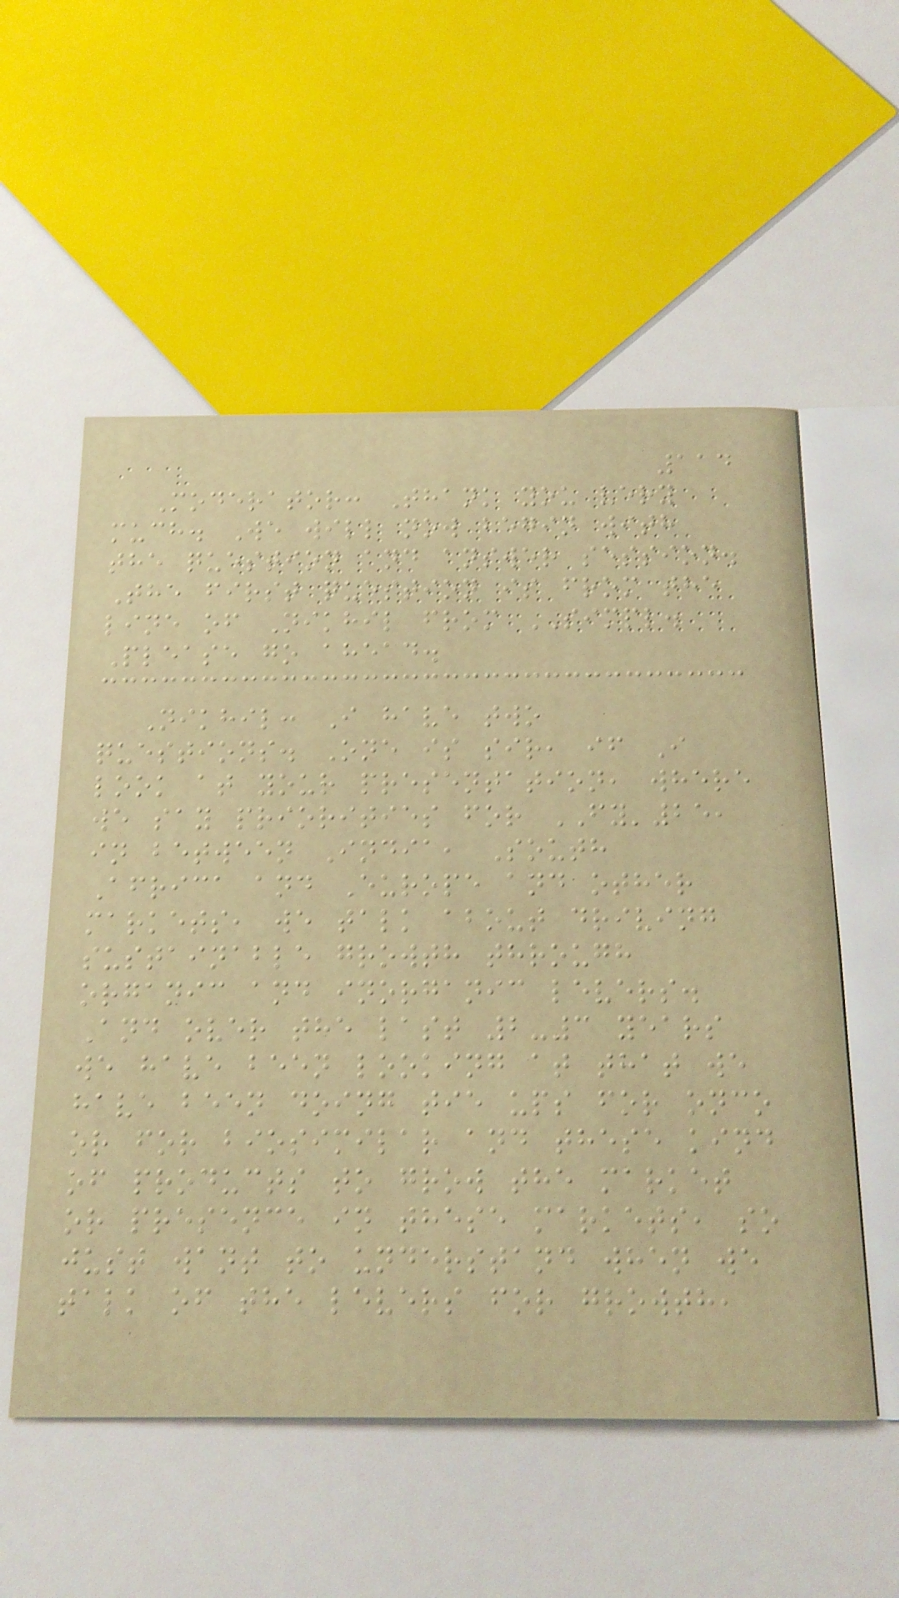114
Moderator: Thank you very
much. We will now begin with
the question and answer session.
The first question is from the
line of Nikhil from SIMPL.
Please go ahead.
Nikhil: I have two
questions. One is sir, if I
look at your presentation, where
we say priorities for FY'25,
in between India, South
Africa and Europe and other
markets, we talk about driving
sustainable growth through
organic and inorganic levers.
And over the last 2-3 years
we have been looking at that we
have been doing tie ups for onco
or for biosimilar and these kind
of products to grow the market
or presence in these markets, so
just want to understand when we
talk of the levers for growth,
